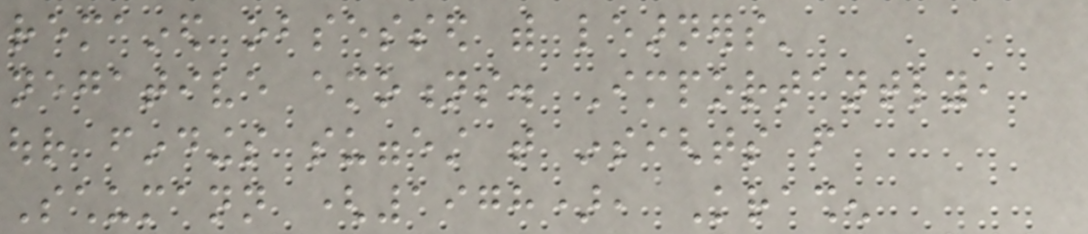remained obsessed with learners'
negative emotions. Importantly,
our findings suggest that insights from
Schumann (1978), Krashen
